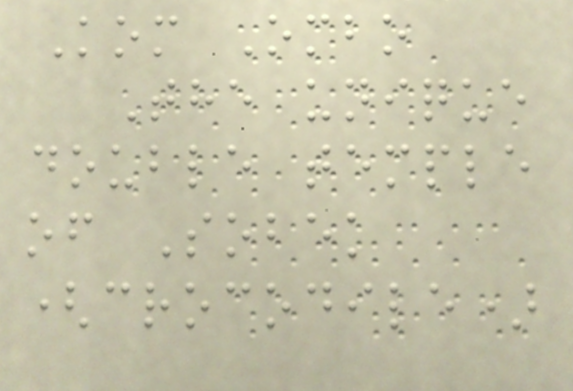Kom Ombo
The unique
double temple
of Sobek
(crocodile)
